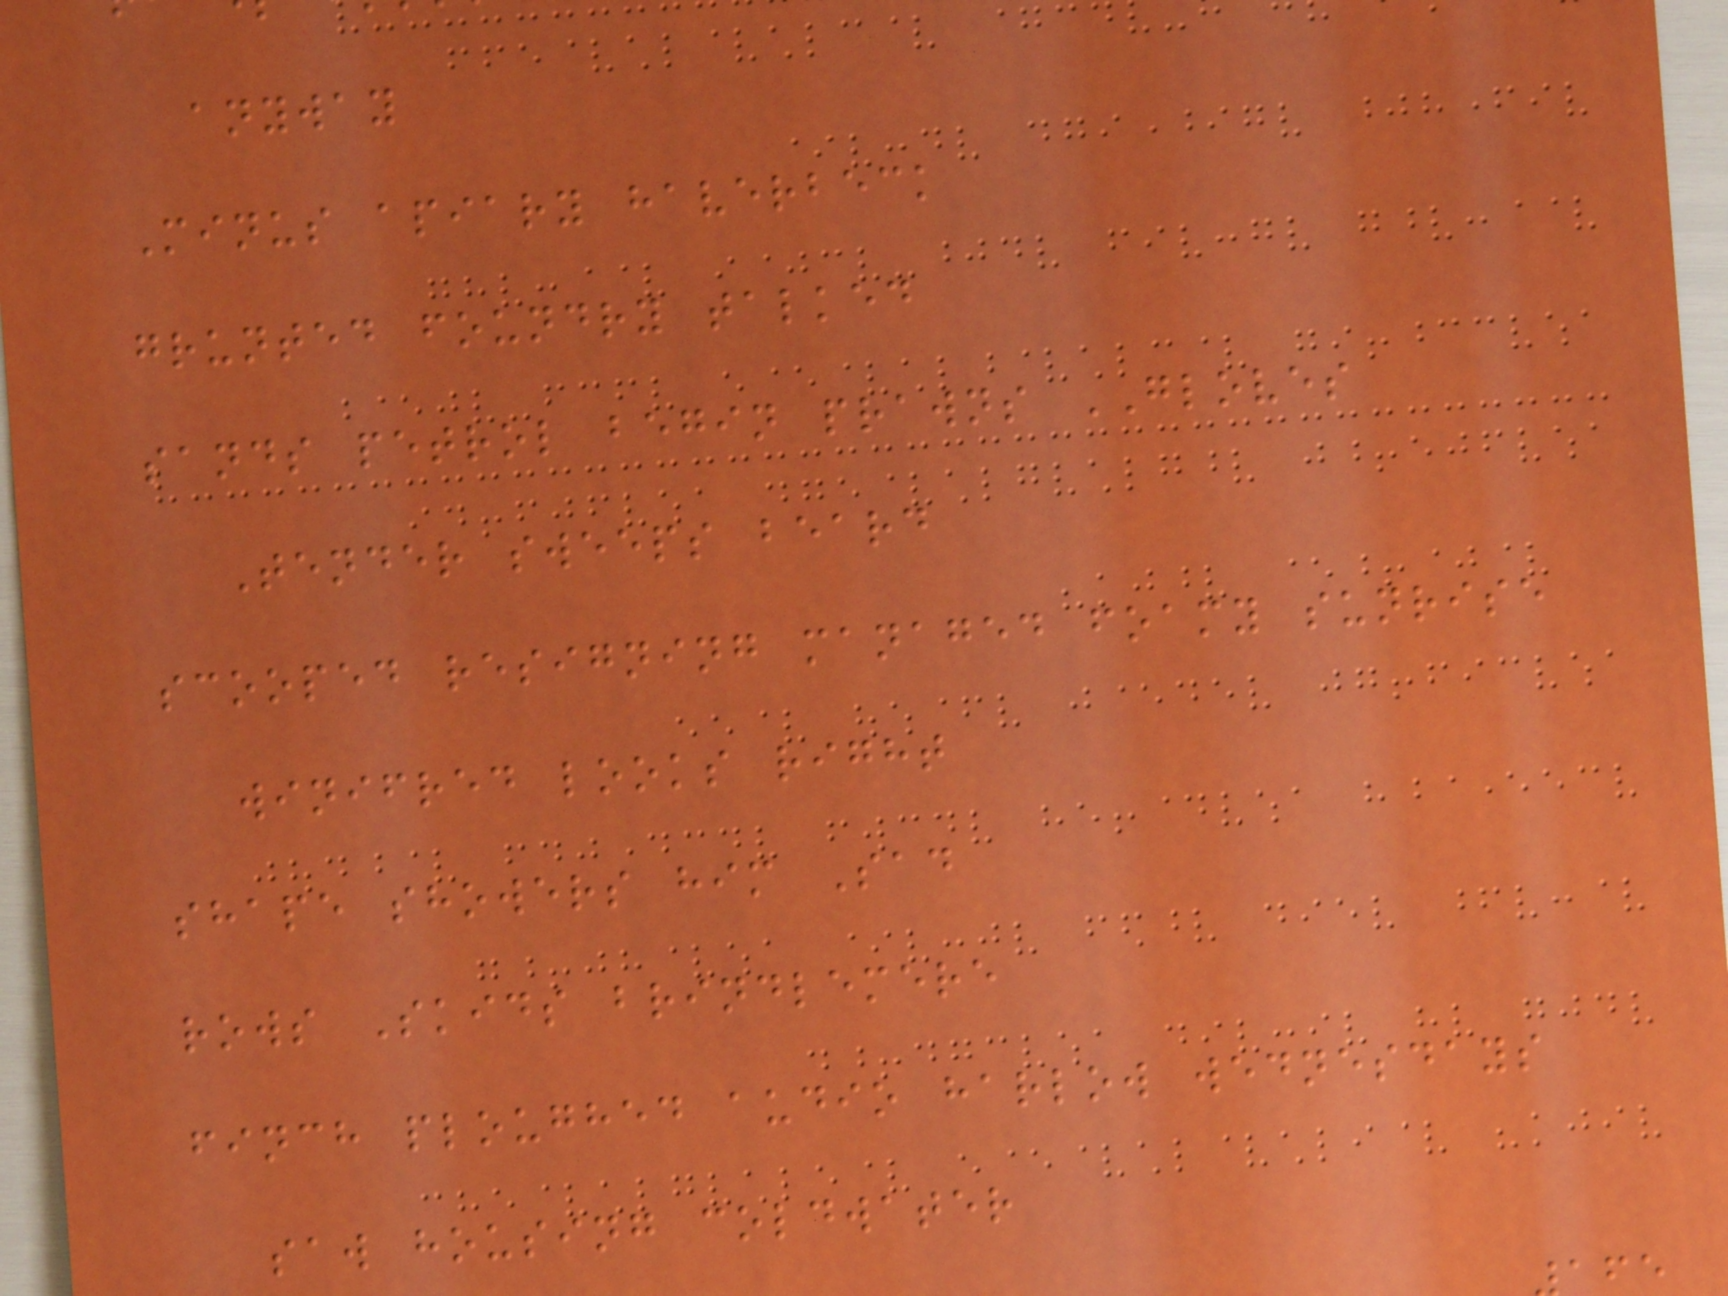anyway
Minus apiary haverbeck
grunted foundry talked
sands petrol begin prawns GLOVES
Tender sweeps beard
scooped resigning managed foamy sunrise
winifred looks right
shape showers him Sad
rows Skids brindlemere
finch ploughed audio harlow wednesdays
saw housing coldwater
